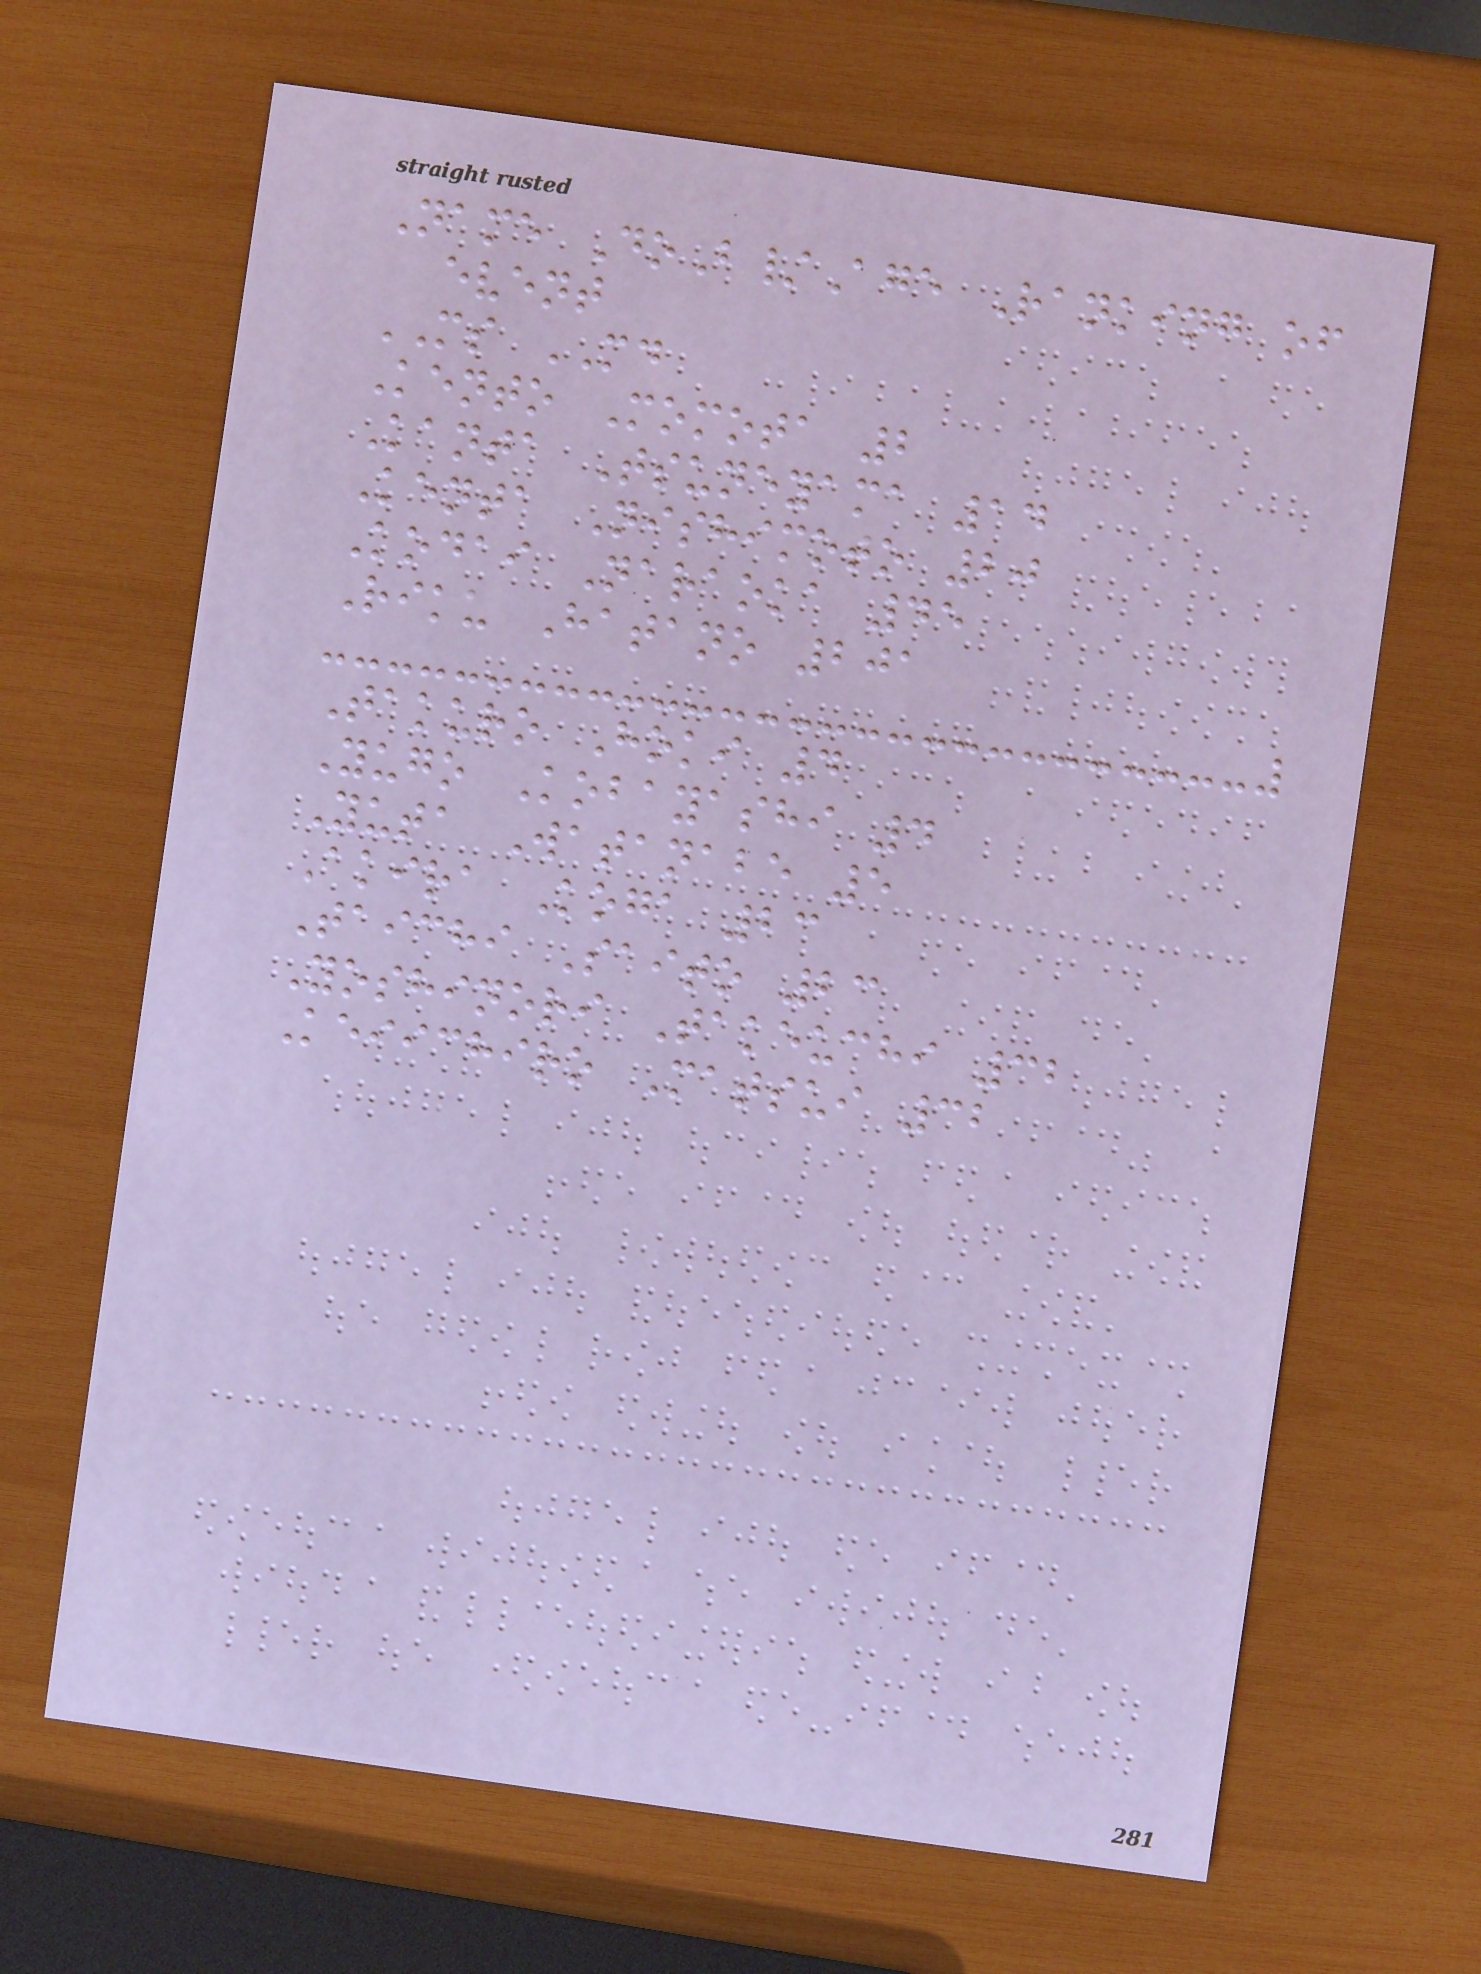Name DoB/Age Ranking of
event
MS MD
Kento Momota 2
Kanta Tsuneyama 14
Kenta Nishimoto 20
Kodai Naraoka 45
Riku Hatano 201
Takuro Hoki 4
Yugo Kobayashi 4
Yuta Watanabe 5
Akira Koga 23
Taichi Saito 23
Yoshinori Takeuchi 32
Keiichiro Matsui 32
